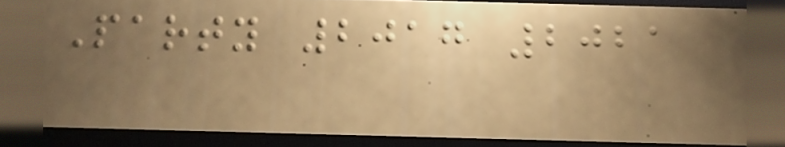Party 2017 2021
